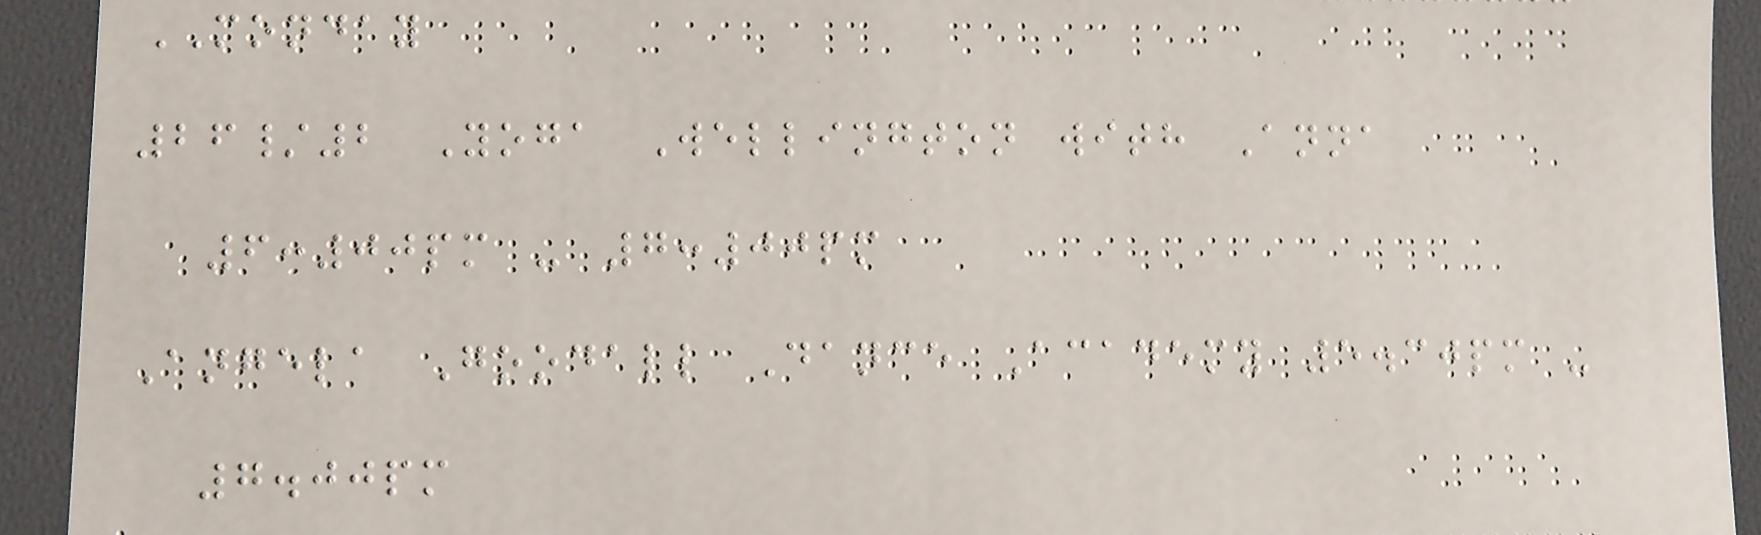MONDAY
26/2 Yoga Wellington with Anna
6:00pm - 7:00pm
Angela Goodall Dance Academy 5.30pm -
7.00pm
